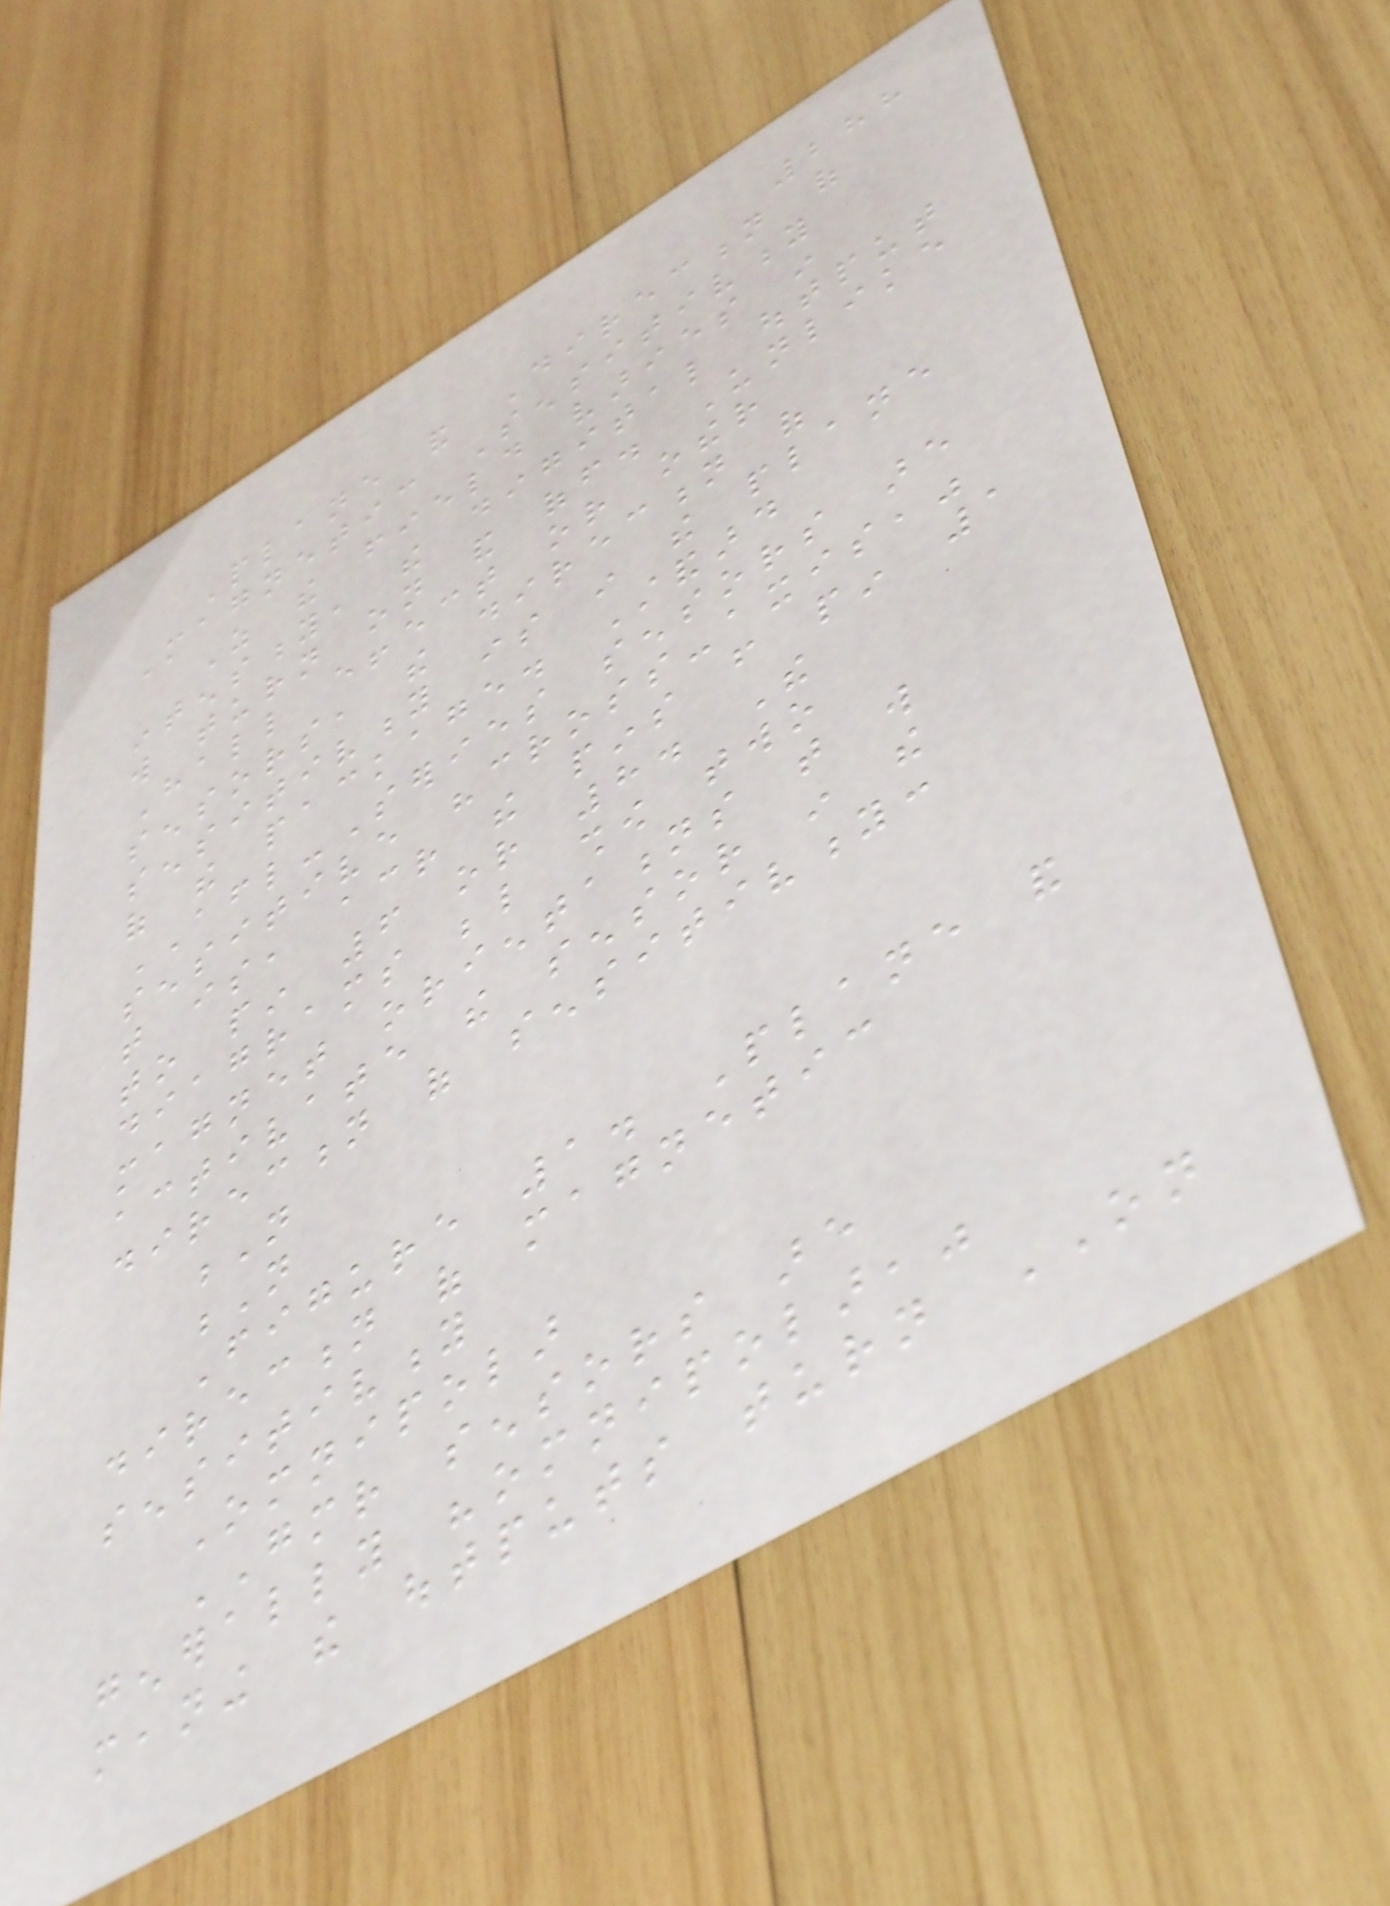288
Plane and Direction of
Magnetic Sensitivity
As the field varies in
intensity, the digital output
will turn on and off. Unlike
Hall effect or other
sensors, the direction of
sensitivity is in the plane
of the package. Standard
AFL-Series sensors are
sensitive "cross-axis,"
that is, across the pins from pin 1
to pin 6 or 8. The
diagrams below show two
magnet orientations that will
activate the sensor in the
direction of sensitivity:
N
N
Figure 1. Plane and
direction of magnetic
sensitivity
Omnipolar
GMR sensors are
generally "omnipolar,"
meaning the outputs turn ON
